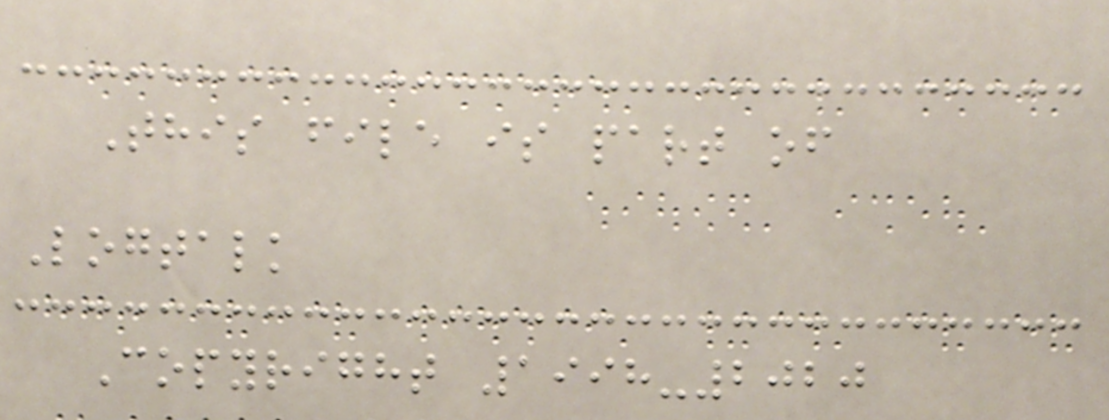This file is part of
Logtalk
Copyright 1998-2020
